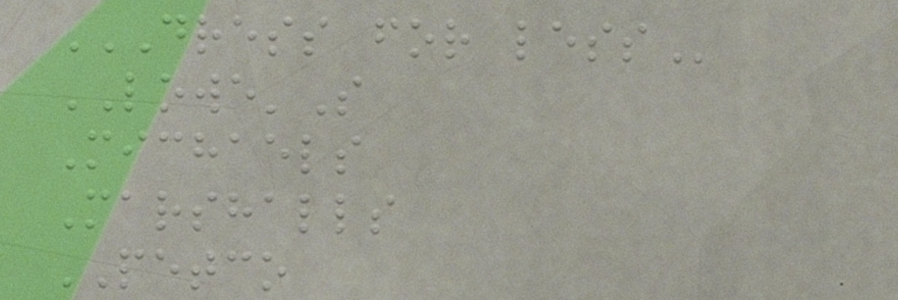DRESS FOR LESS
LOWE'S
Michaels
Marshalls
PETCO
